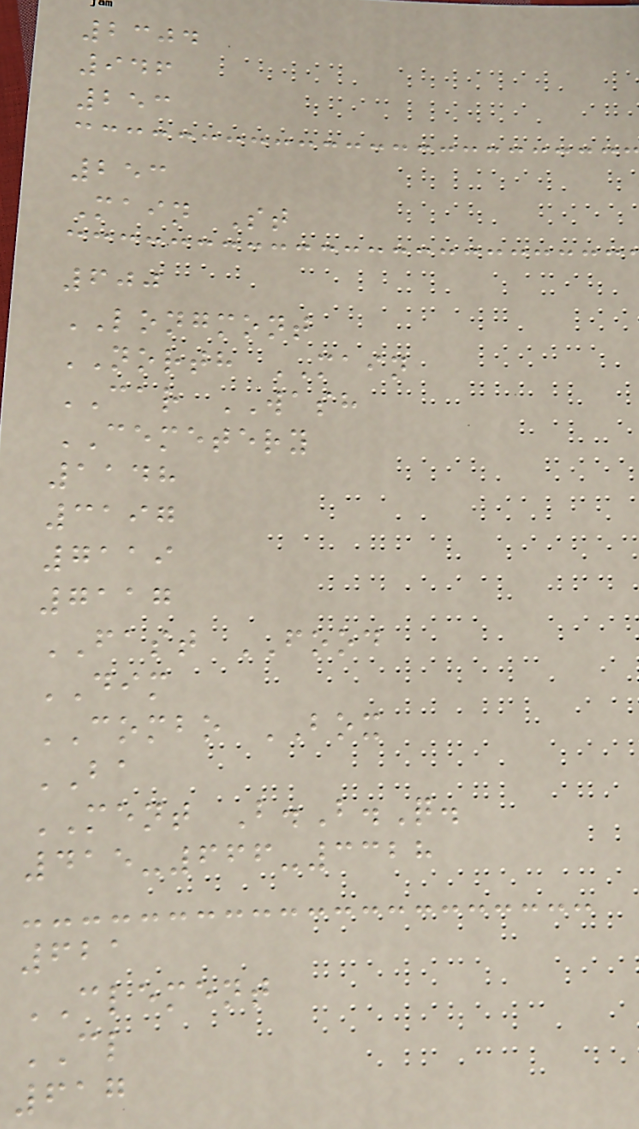2304
946
253
253
Main St
600
LONGMONT
NORTH MAIN
CAR WASH
CEMETERY
1148
3197
7119
7117
FAST FOOD
DIM
COMBO BOX
BA
MENT B.B.Q.
415-666-3328
621
CLEMENT
CL
617
